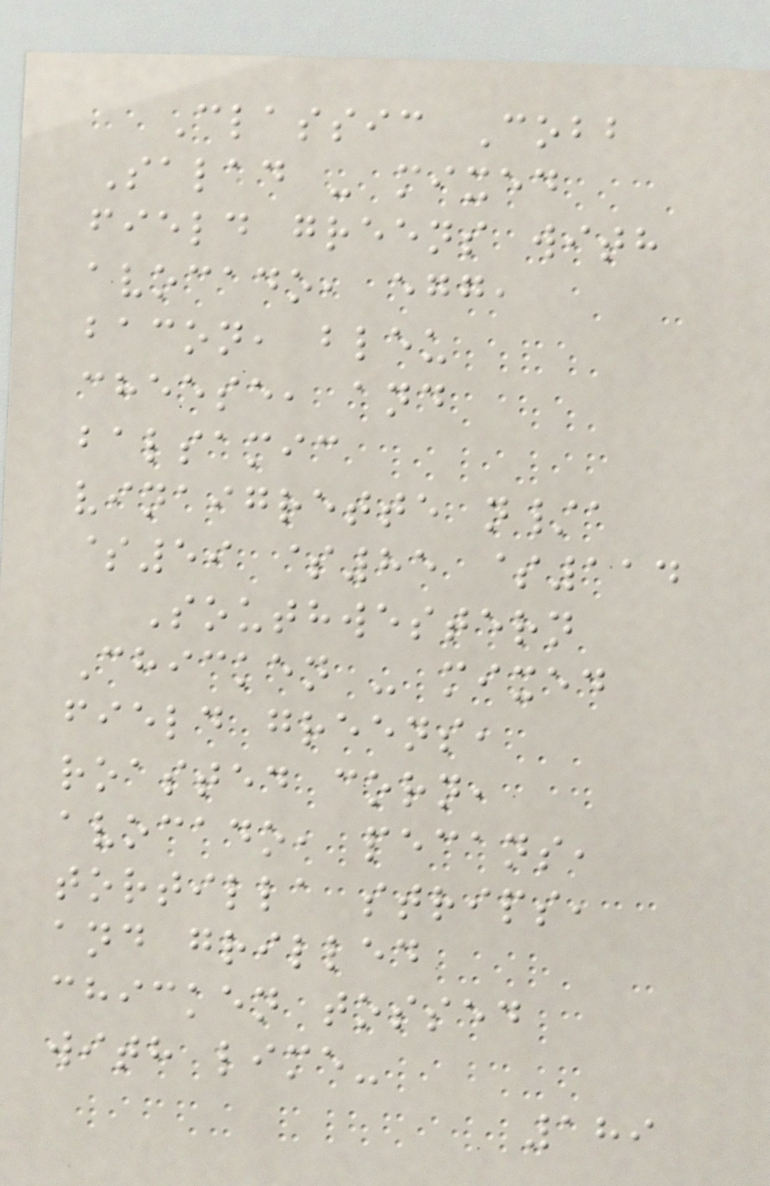Classic Cobb
Salad - mixed
field greens with
avocado, egg,
bacon, bleu
cheese, and
balsamic
vinaigrette n/a
$59 $85 $114
Southwestern
Chicken - mixed
field greens,
roasted corn,
avocado, pecans,
tortilla strips,
and grilled
chicken tossed
with lime-
189
